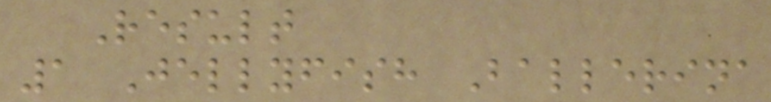Result
1 Jellyfish Ballerina
